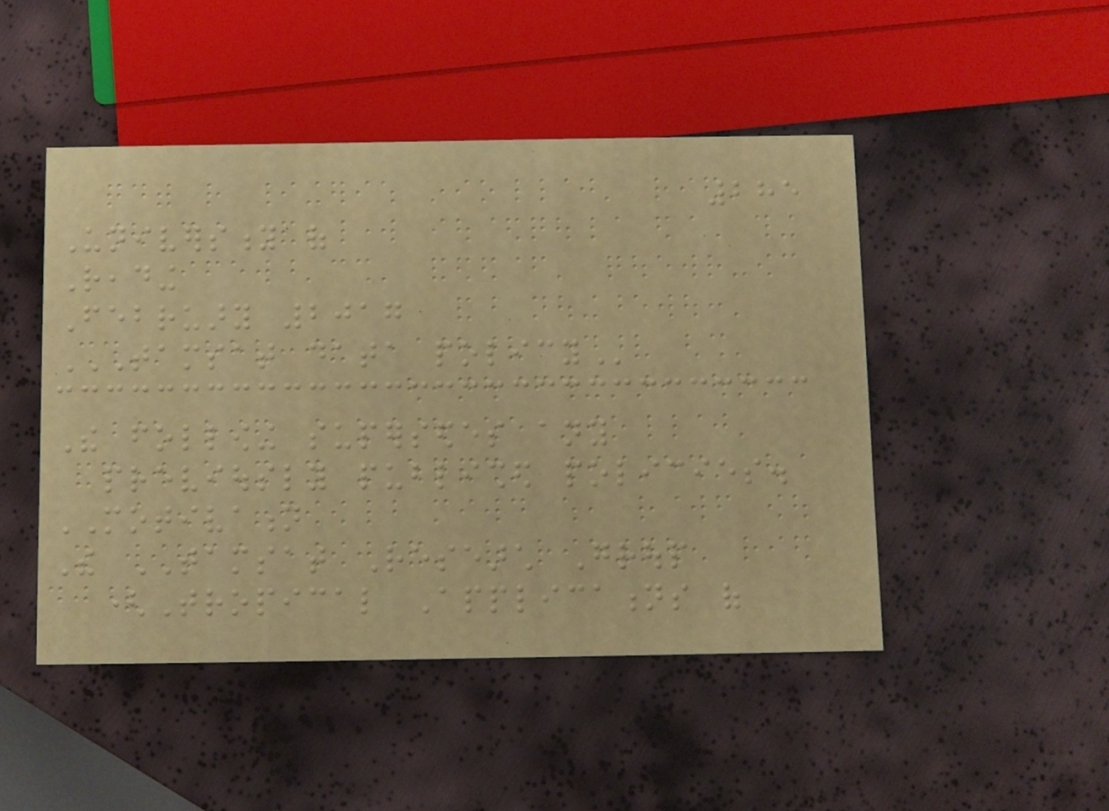285
University of
Reading
February 2017
TAMSAT DATA POLICY
The following supersedes any
previously published policies.
MOTIVATION
The TAMSAT Research Group
(Tropical Applications of
